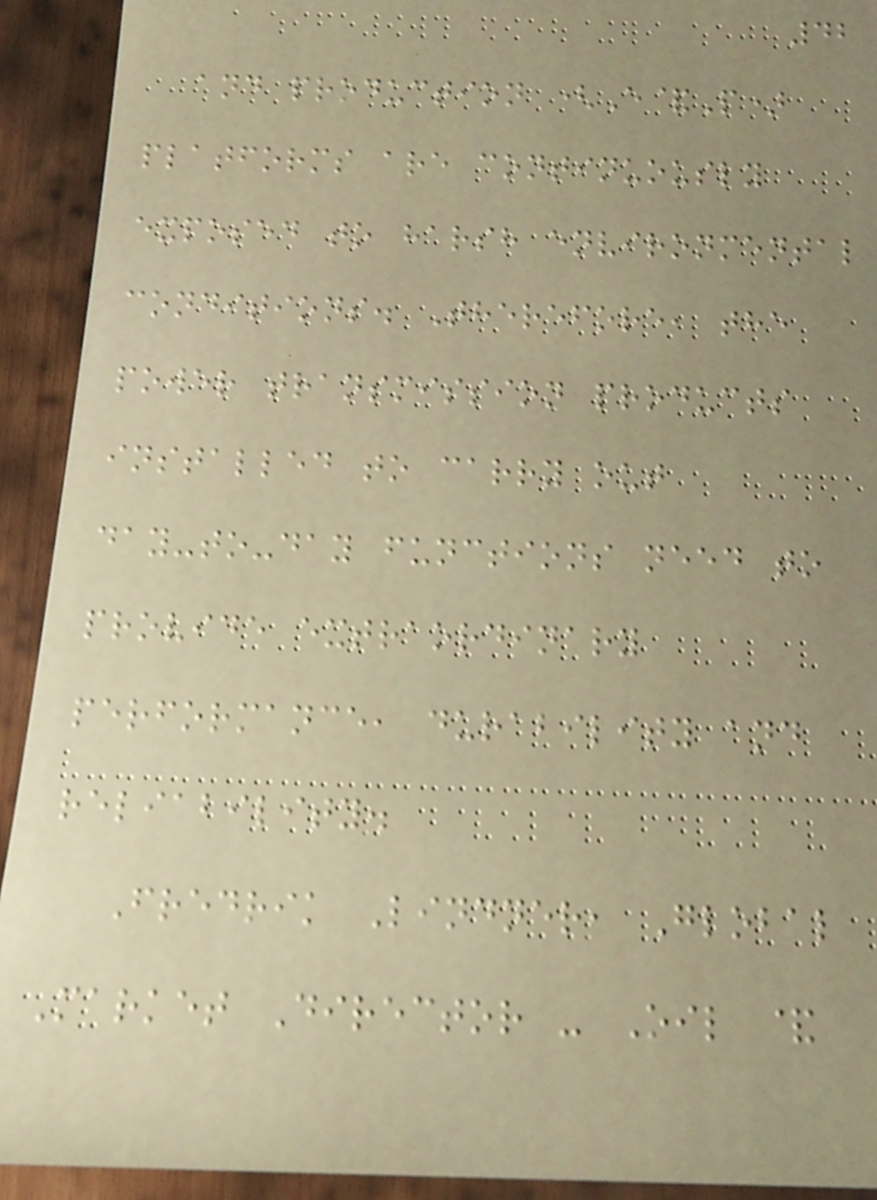42
and production (E&P)
platforms are continuously
exposed to harsh environmental
conditions. Therefore, the
power transmission products
installed to carry out
day-to-day functions need to
provide extraordinary
performance, durability and
reliability.
Fredrik Lindner, Global
Market Director - Oil &
